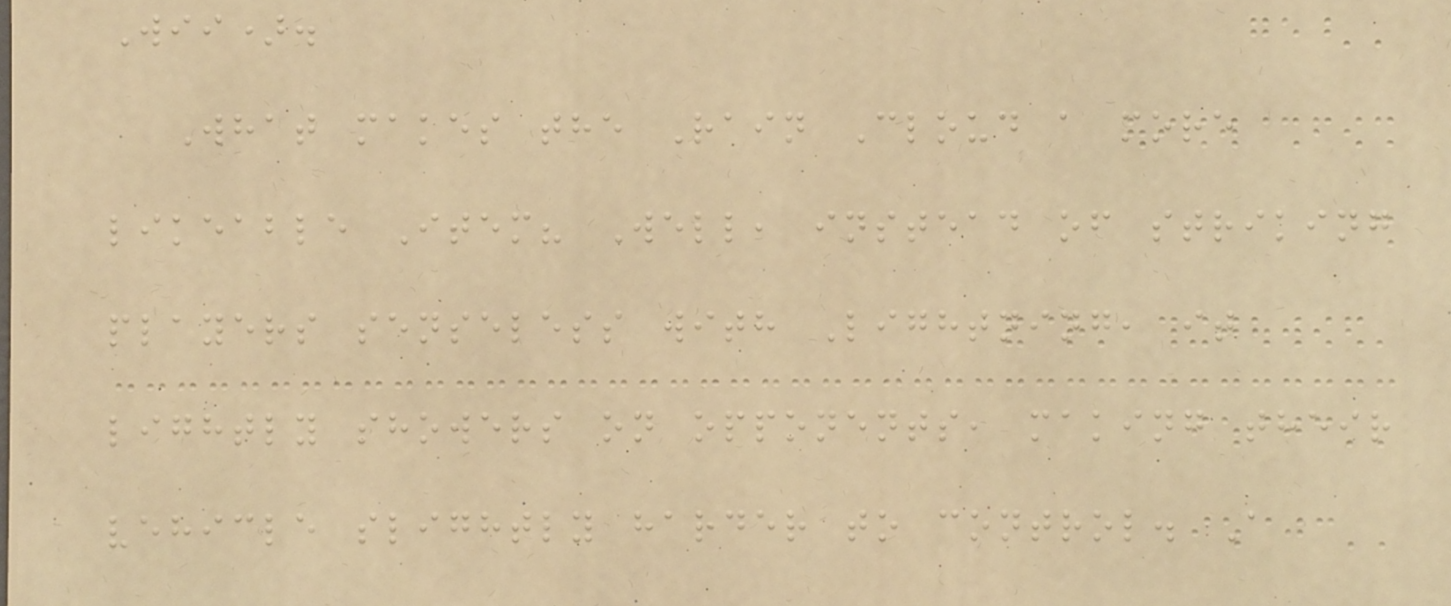Wii).
What makes the Rain Cloud a more
likeable Item? Well, instead of striking
players senseless with Lightning, it
lightly showers on opponents, making their
vehicle slightly harder to control. A
